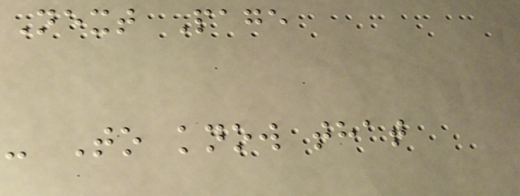Next Page
- To know that
